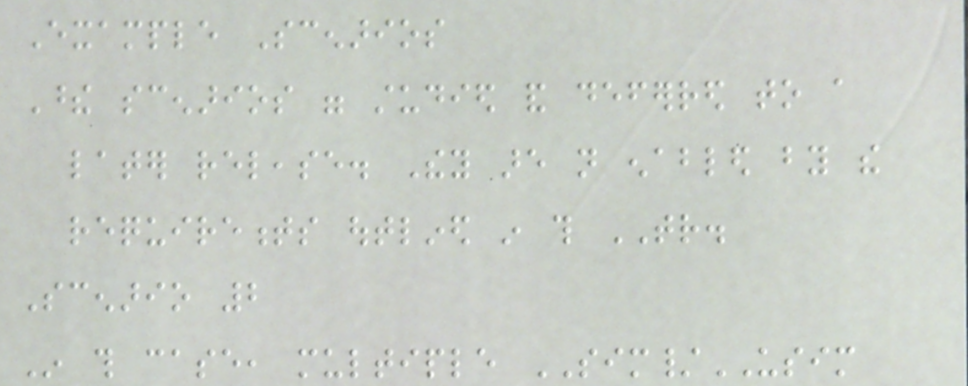Example Scenarios
These scenarios were studied and deferred to a
later release. They are not enabled by the
requirements outlined in this TR.
Scenario 2
In this case, multiple SIM/USIM
